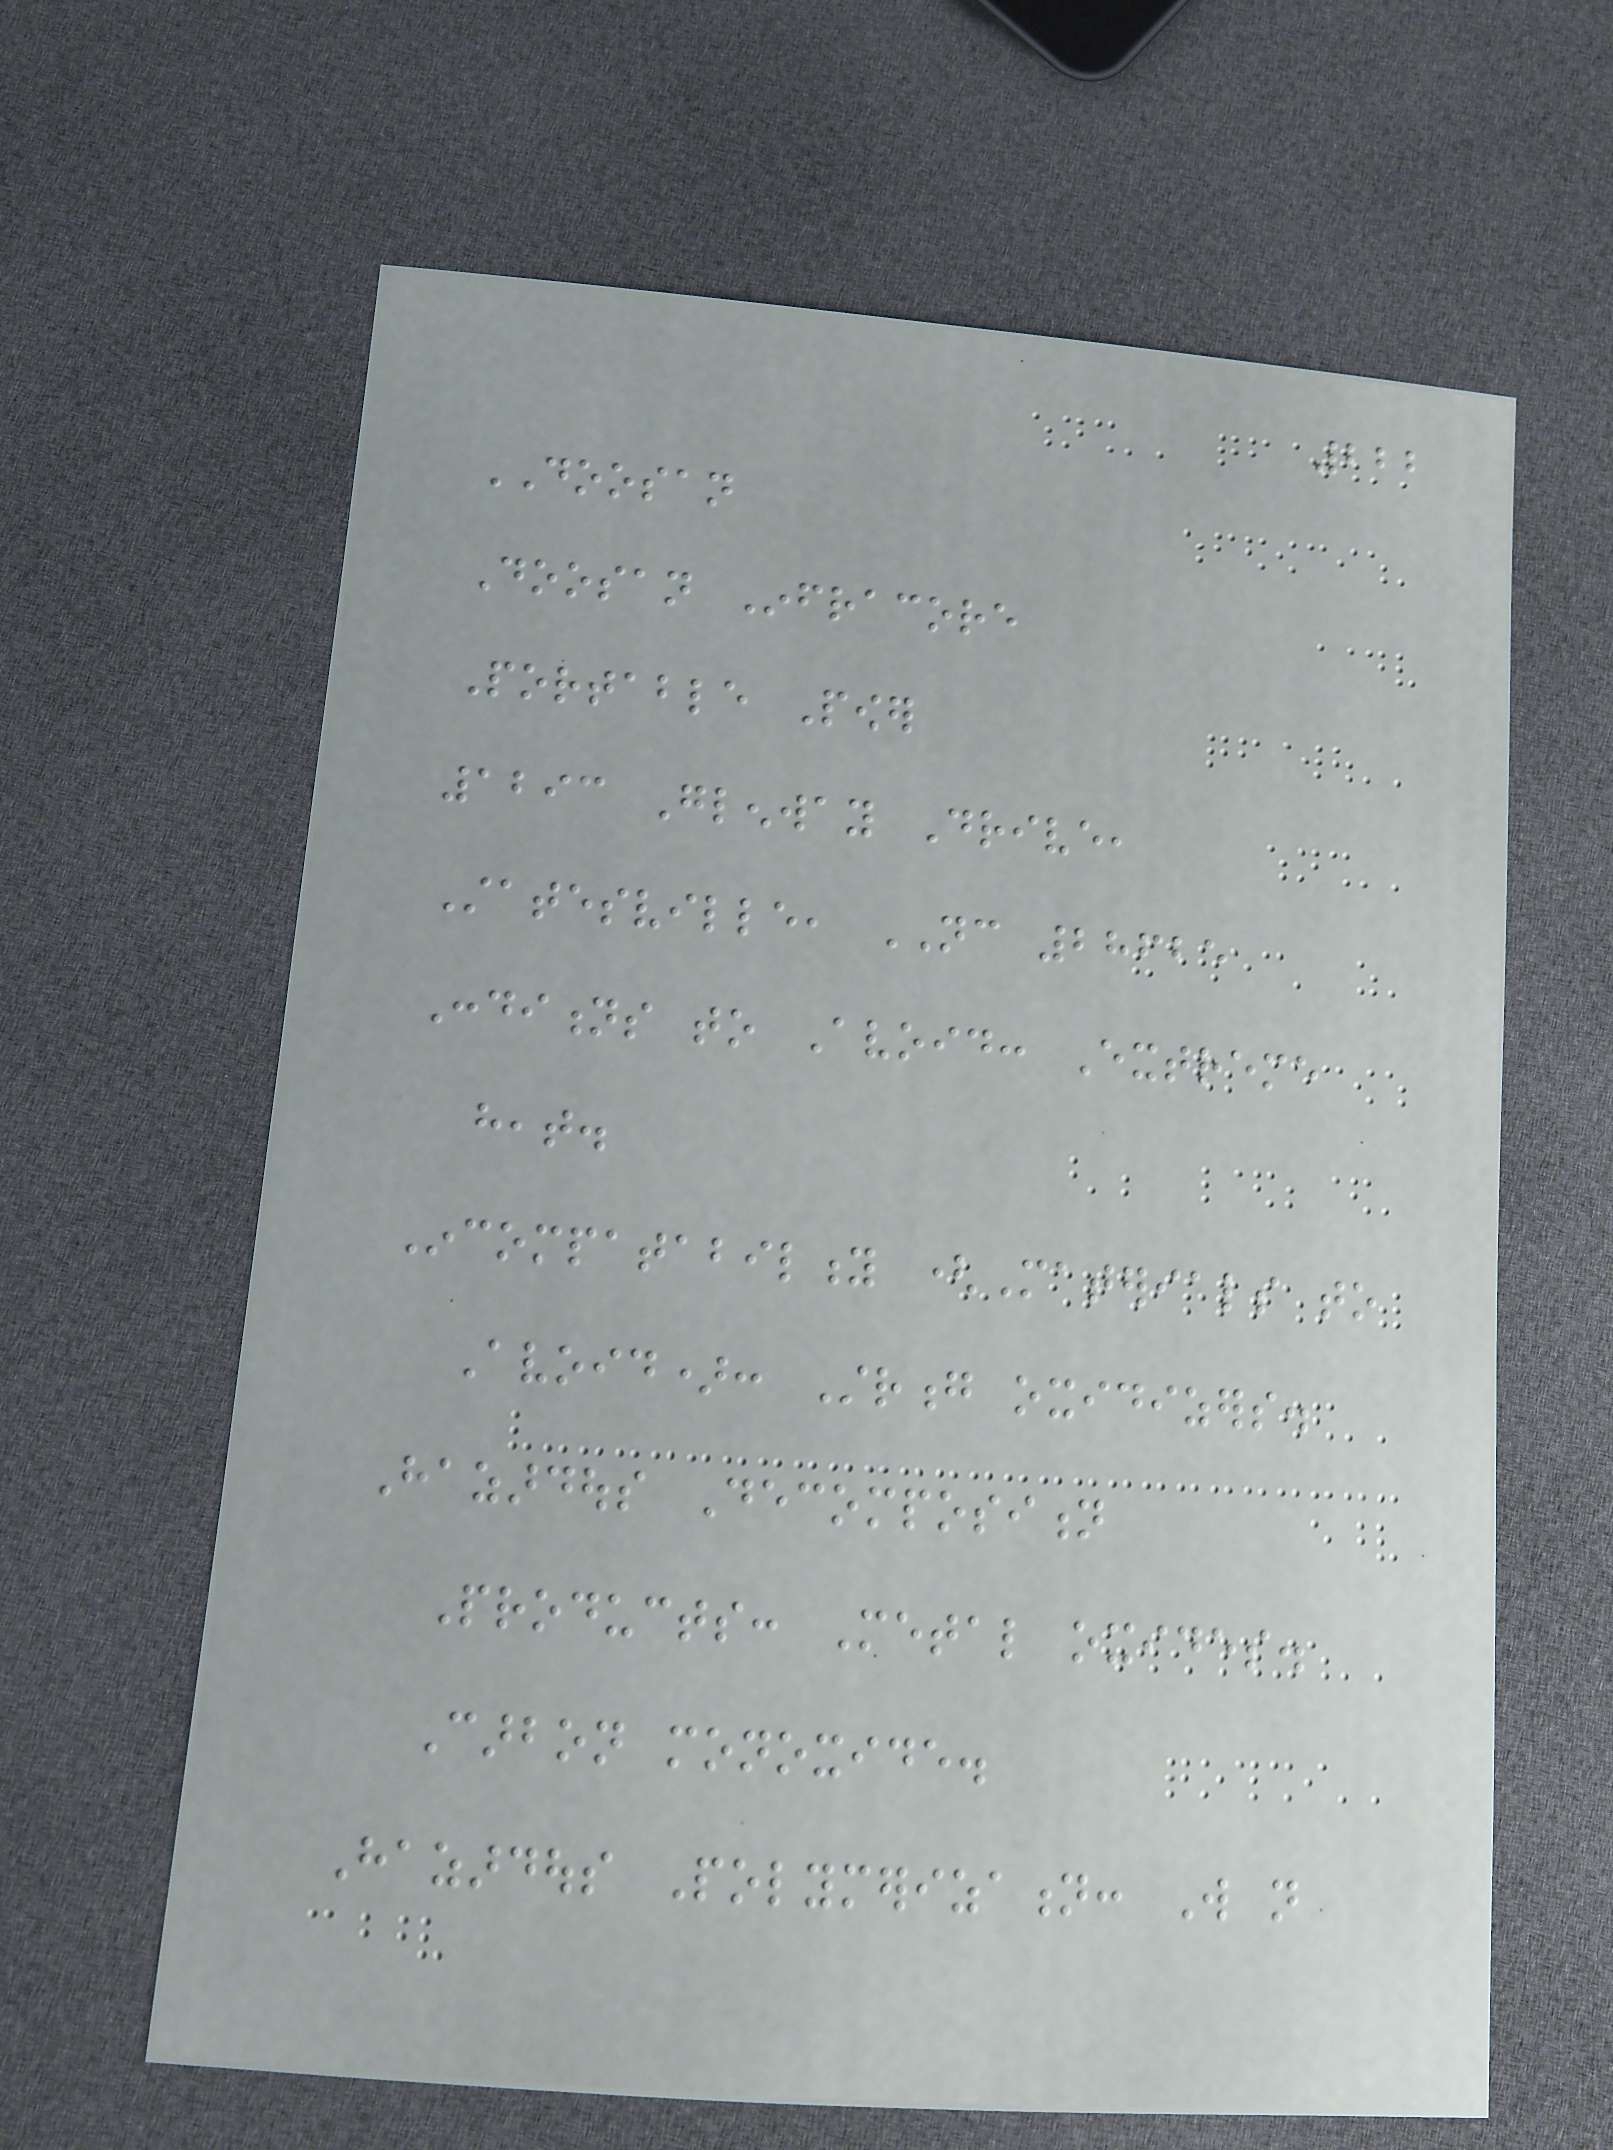222
DOOSAN
Doosan Infracore
Portable Power
1293 Glenway Drive,
Statesville, NC 28625
Conditions to Avoid: Extreme
heat.
Incompatability (Materials to
Avoid): Strong oxidizers.
Hazardous Decomposition
Products: Metal oxides.
Carbon monoxide.
Hazardous Polymerization: Will not
